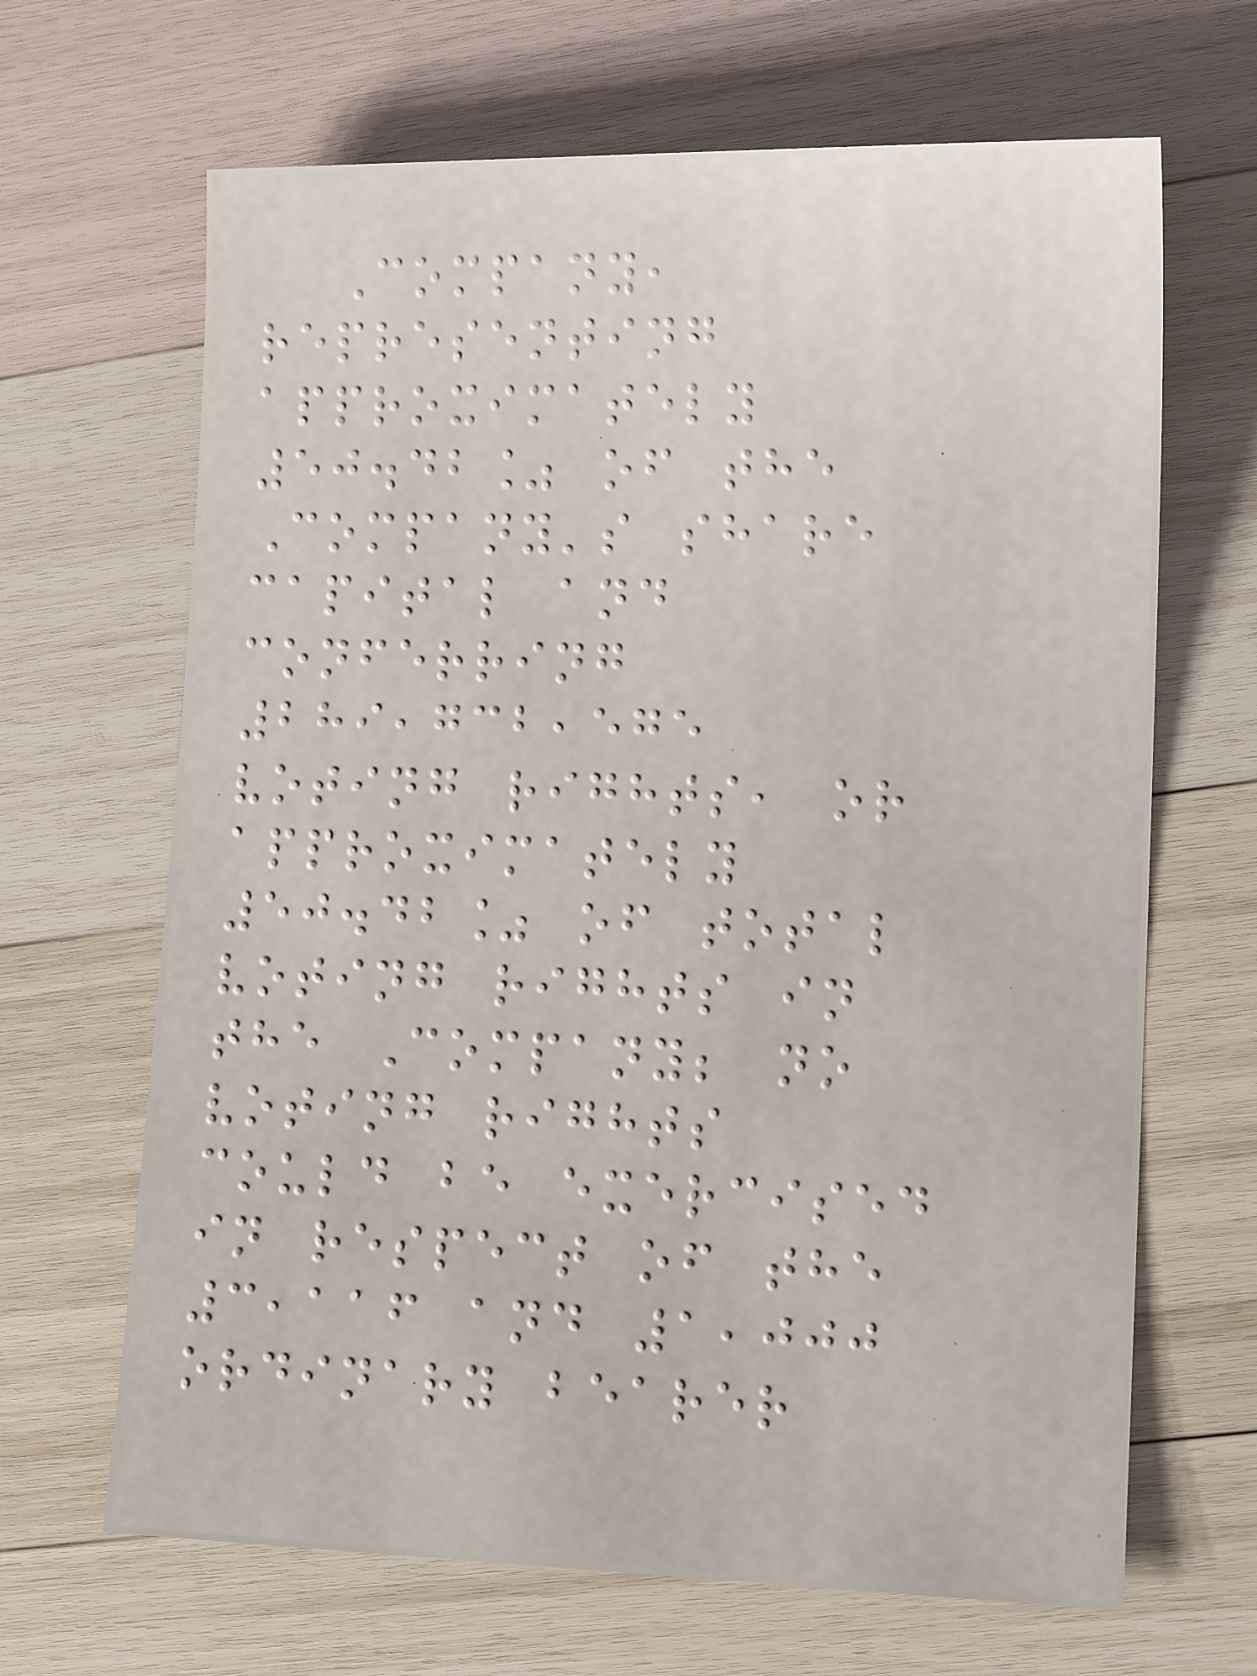Company,
representing
approximately
50.42% of the
Company's share
capital and
conferring
289,732,575
voting rights, or
approximately
50.42% of total
voting rights in
the Company; no
voting rights
could be exercised
in respect of the
3,116 and 1,000
ordinary bearer
